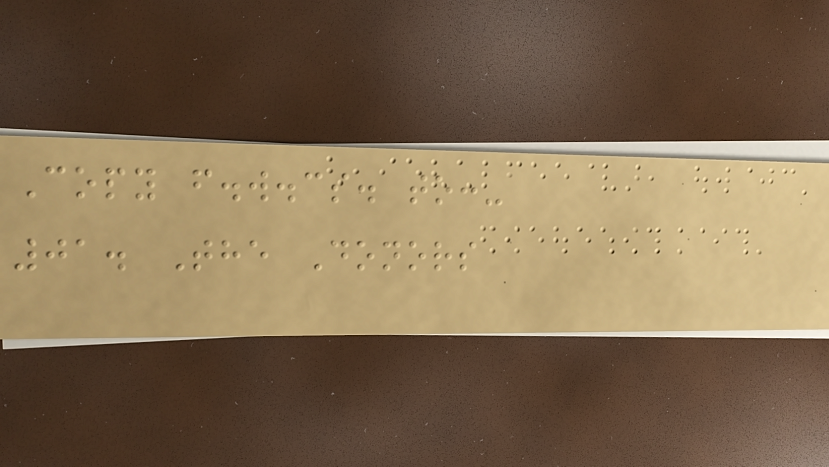Copy f.w.cs. to:-
01. The Donors
